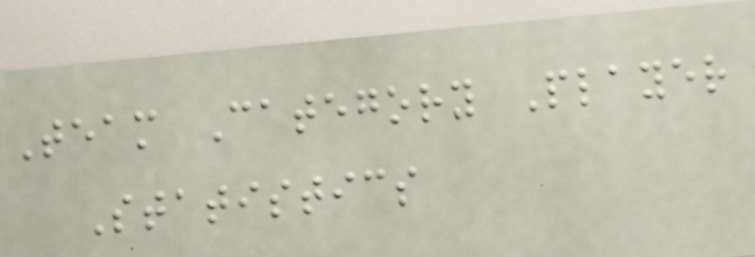Team Category Player
Statistics
